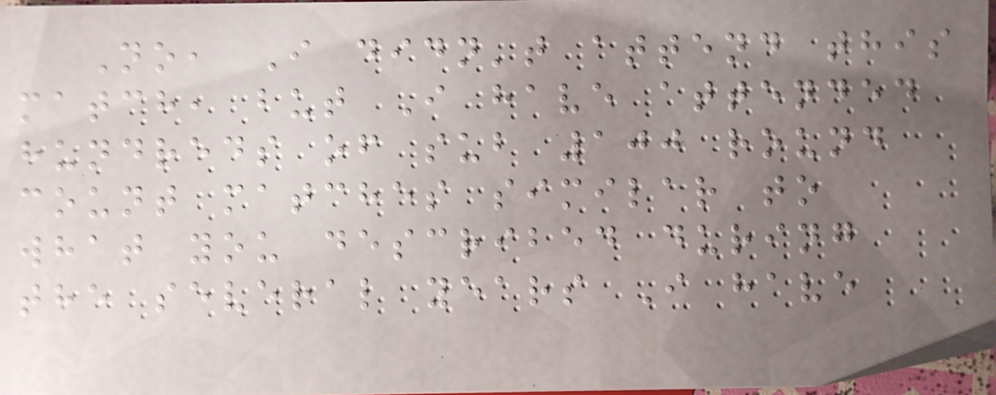No, I didn't attend this
match, but I have attended
hundreds of sub 100 round
count matches similar to
what you described during
the several years I have
